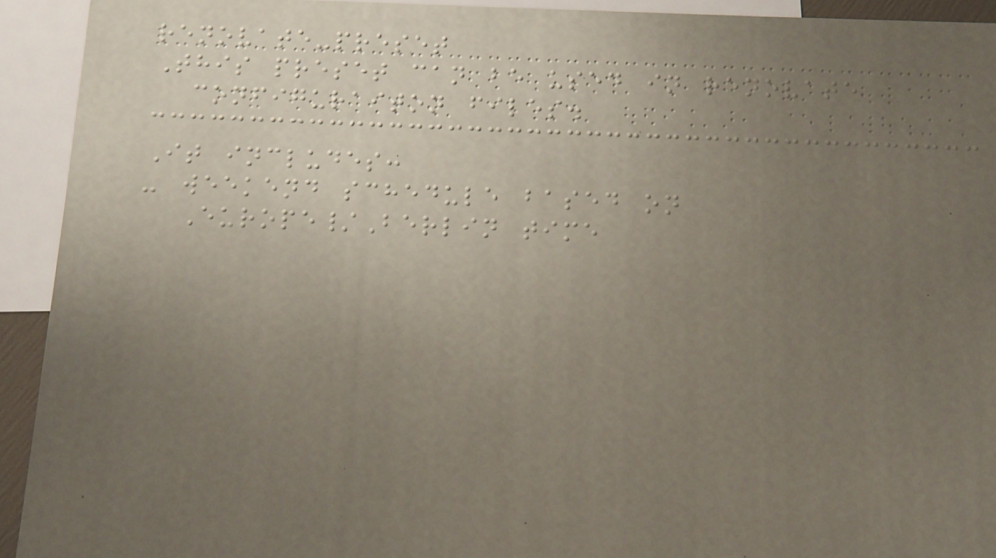renovate-preset
This preset can be used in renovate
configuraiton files.
It includes:
- weekend schedule based on
Europe/Berlin time
